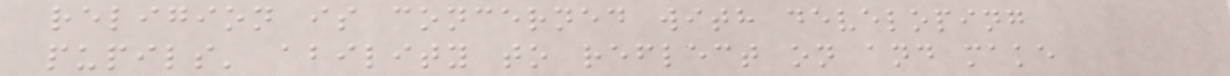religion is concerned with developing
pupils' ability to reflect on and make
